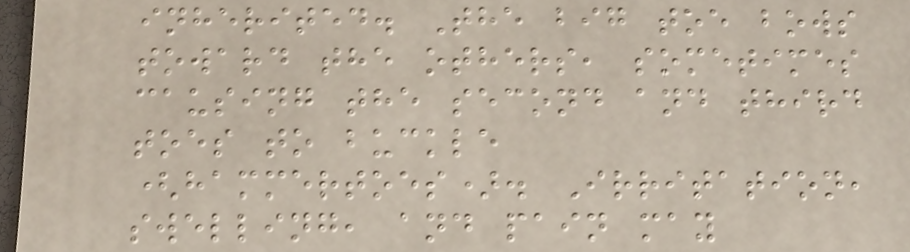inherited. The big toe bows
toward the others, sometimes
causing the second and third
toes to buckle
(hammertoes). Irritation,
swelling, and pain may
